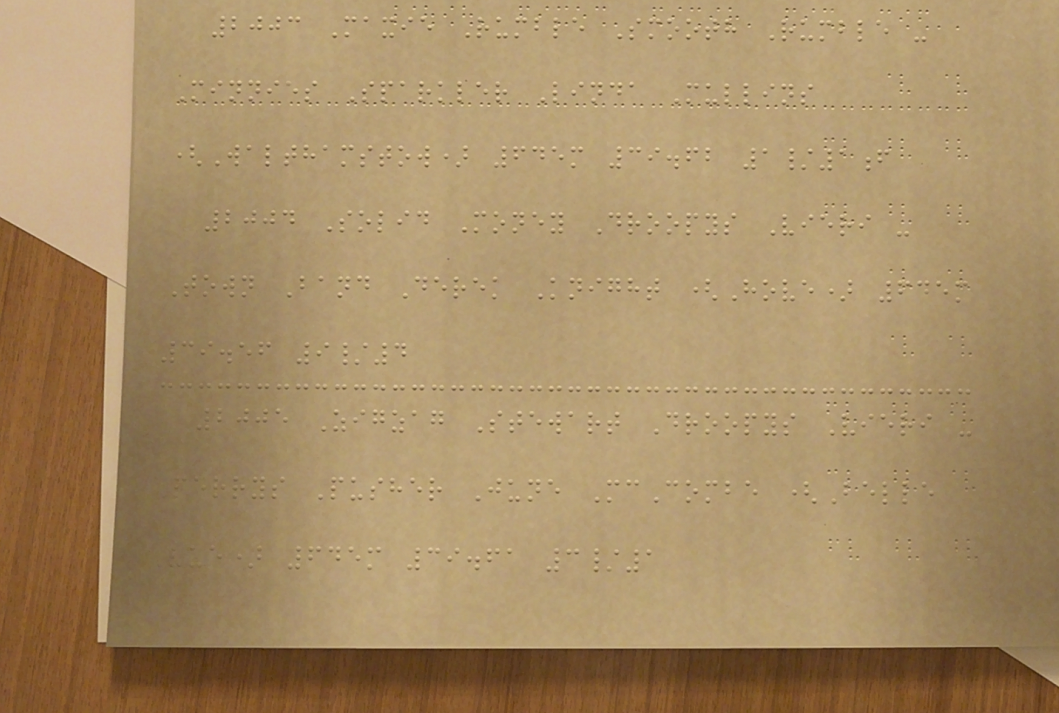2003 Maxie Rumble Smooth Rumble -
Minnies Sparkler Linda Mullins
(Walthamstow) 645m 39.62 1/1f
2004 Solid Money Droopys Vieri -
Town Band Derek Knight (Hove) 645m
39.56 9/4
2005 Zigzag Stewart Droopys Vieri -
Perrys Pusher June McCombe (Belle
Vue) 645m 39.61 3/1
